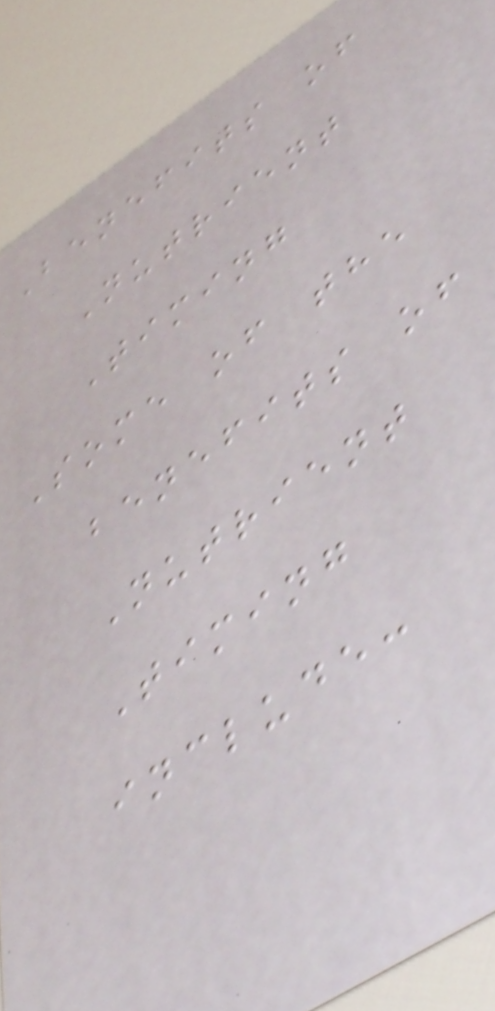Benefits of
Nutrient
Timing
Some of the
benefits of
Nutrient
Timing
include:
